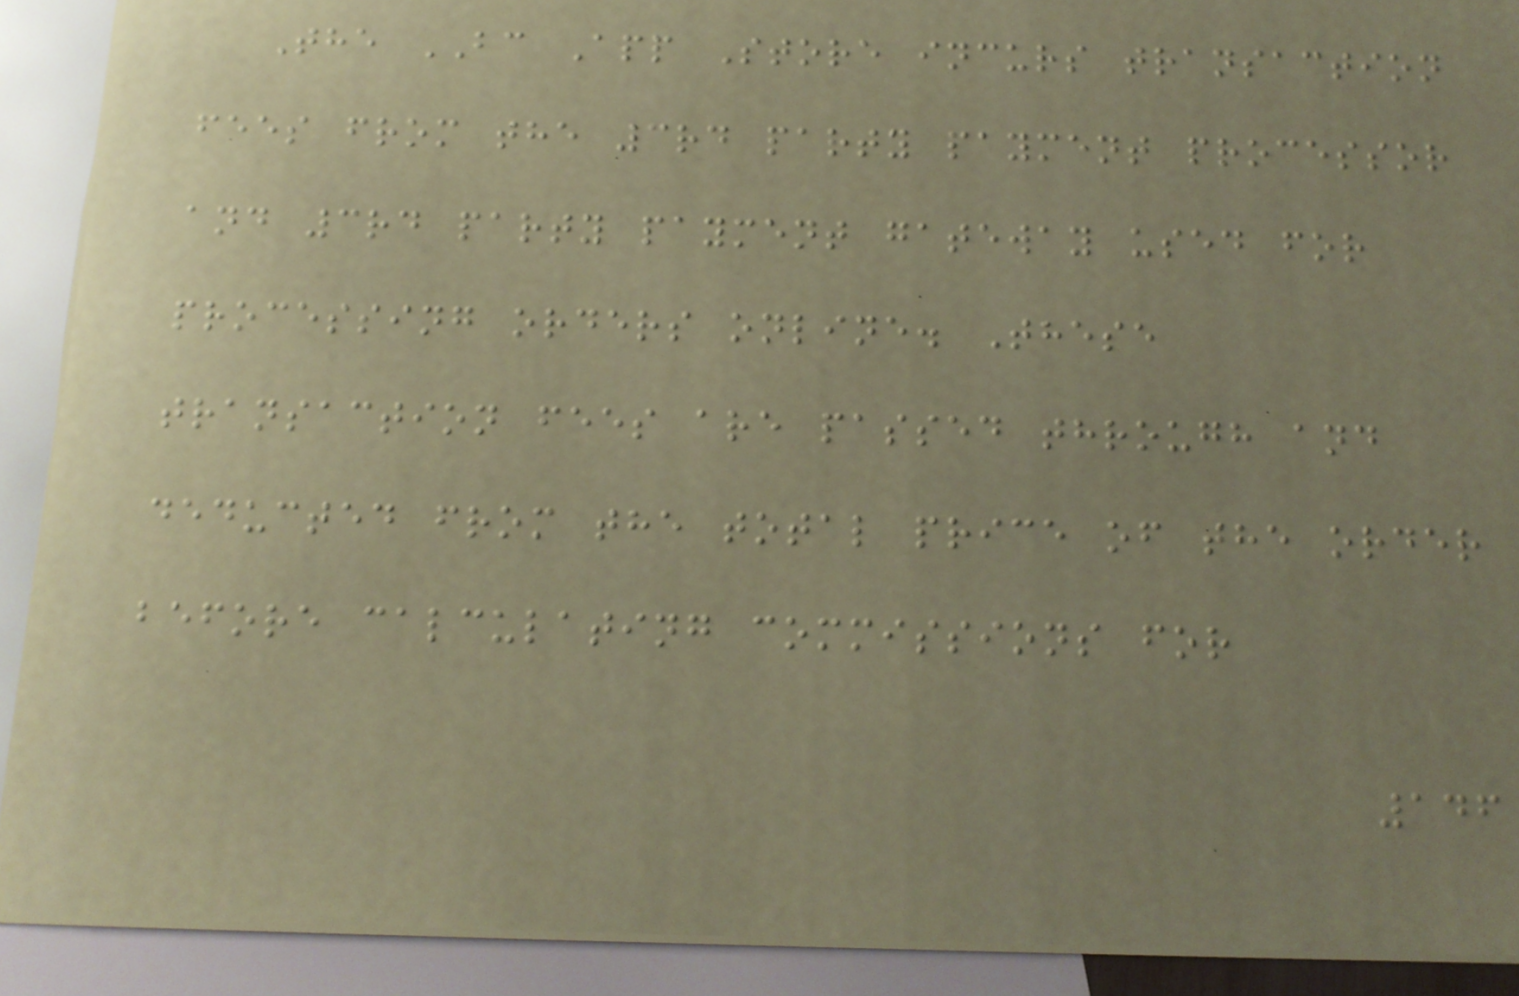The BC App Store incurs transaction
fees from the 3rd party payment processor
and 3rd party payment gateway used for
processing orders online. These
transaction fees are passed through and
deducted from the total price of the order
before calculating commissions for
146
